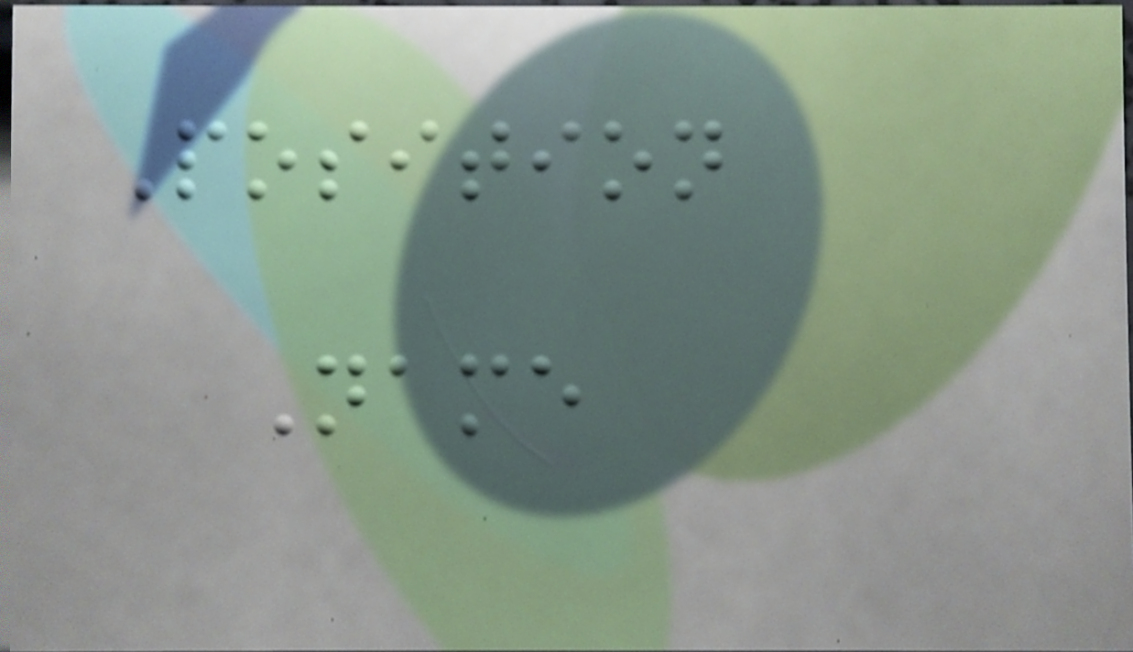Position
Name
